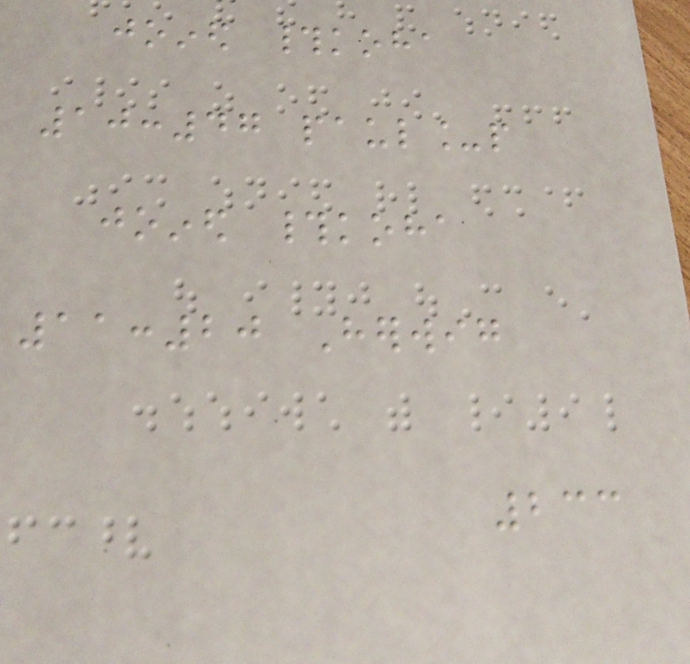joined #koha
10:47 paul_p
joined #koha
11:20 Herwig
233
